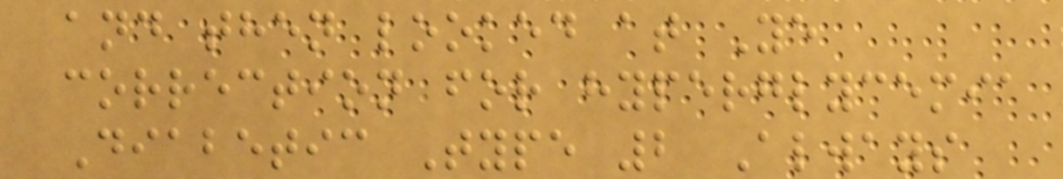and then looked at Ye
correction for hyperglycemia
Diabetic Type 2 Always
